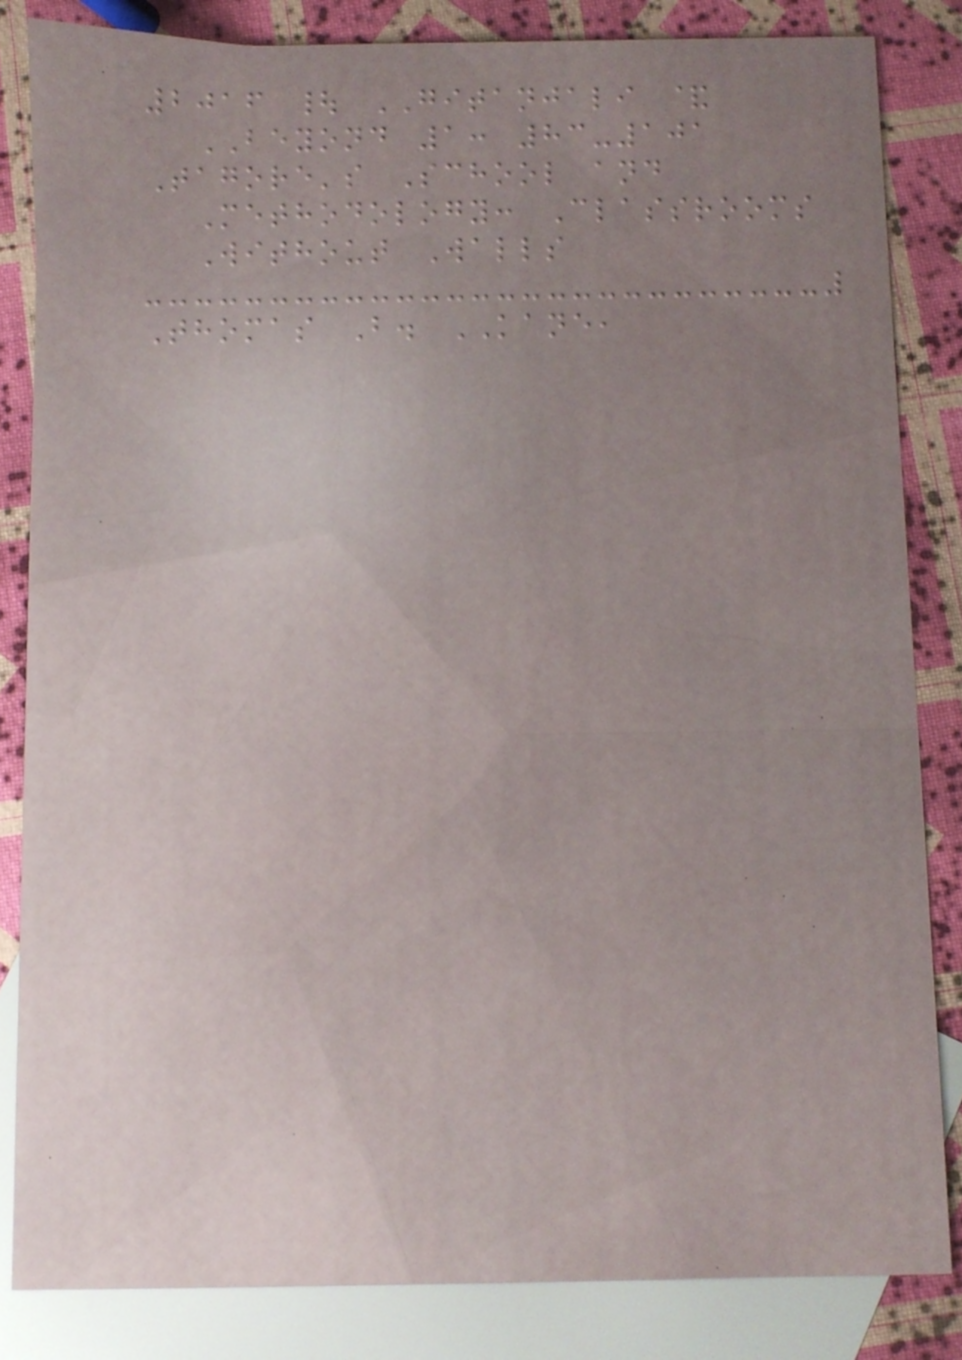2016 | GITANJALI &
BEYOND 1: 83-101
Tagore's School and
Methodology: Classrooms
Without Walls
Thomas B. KANE,
